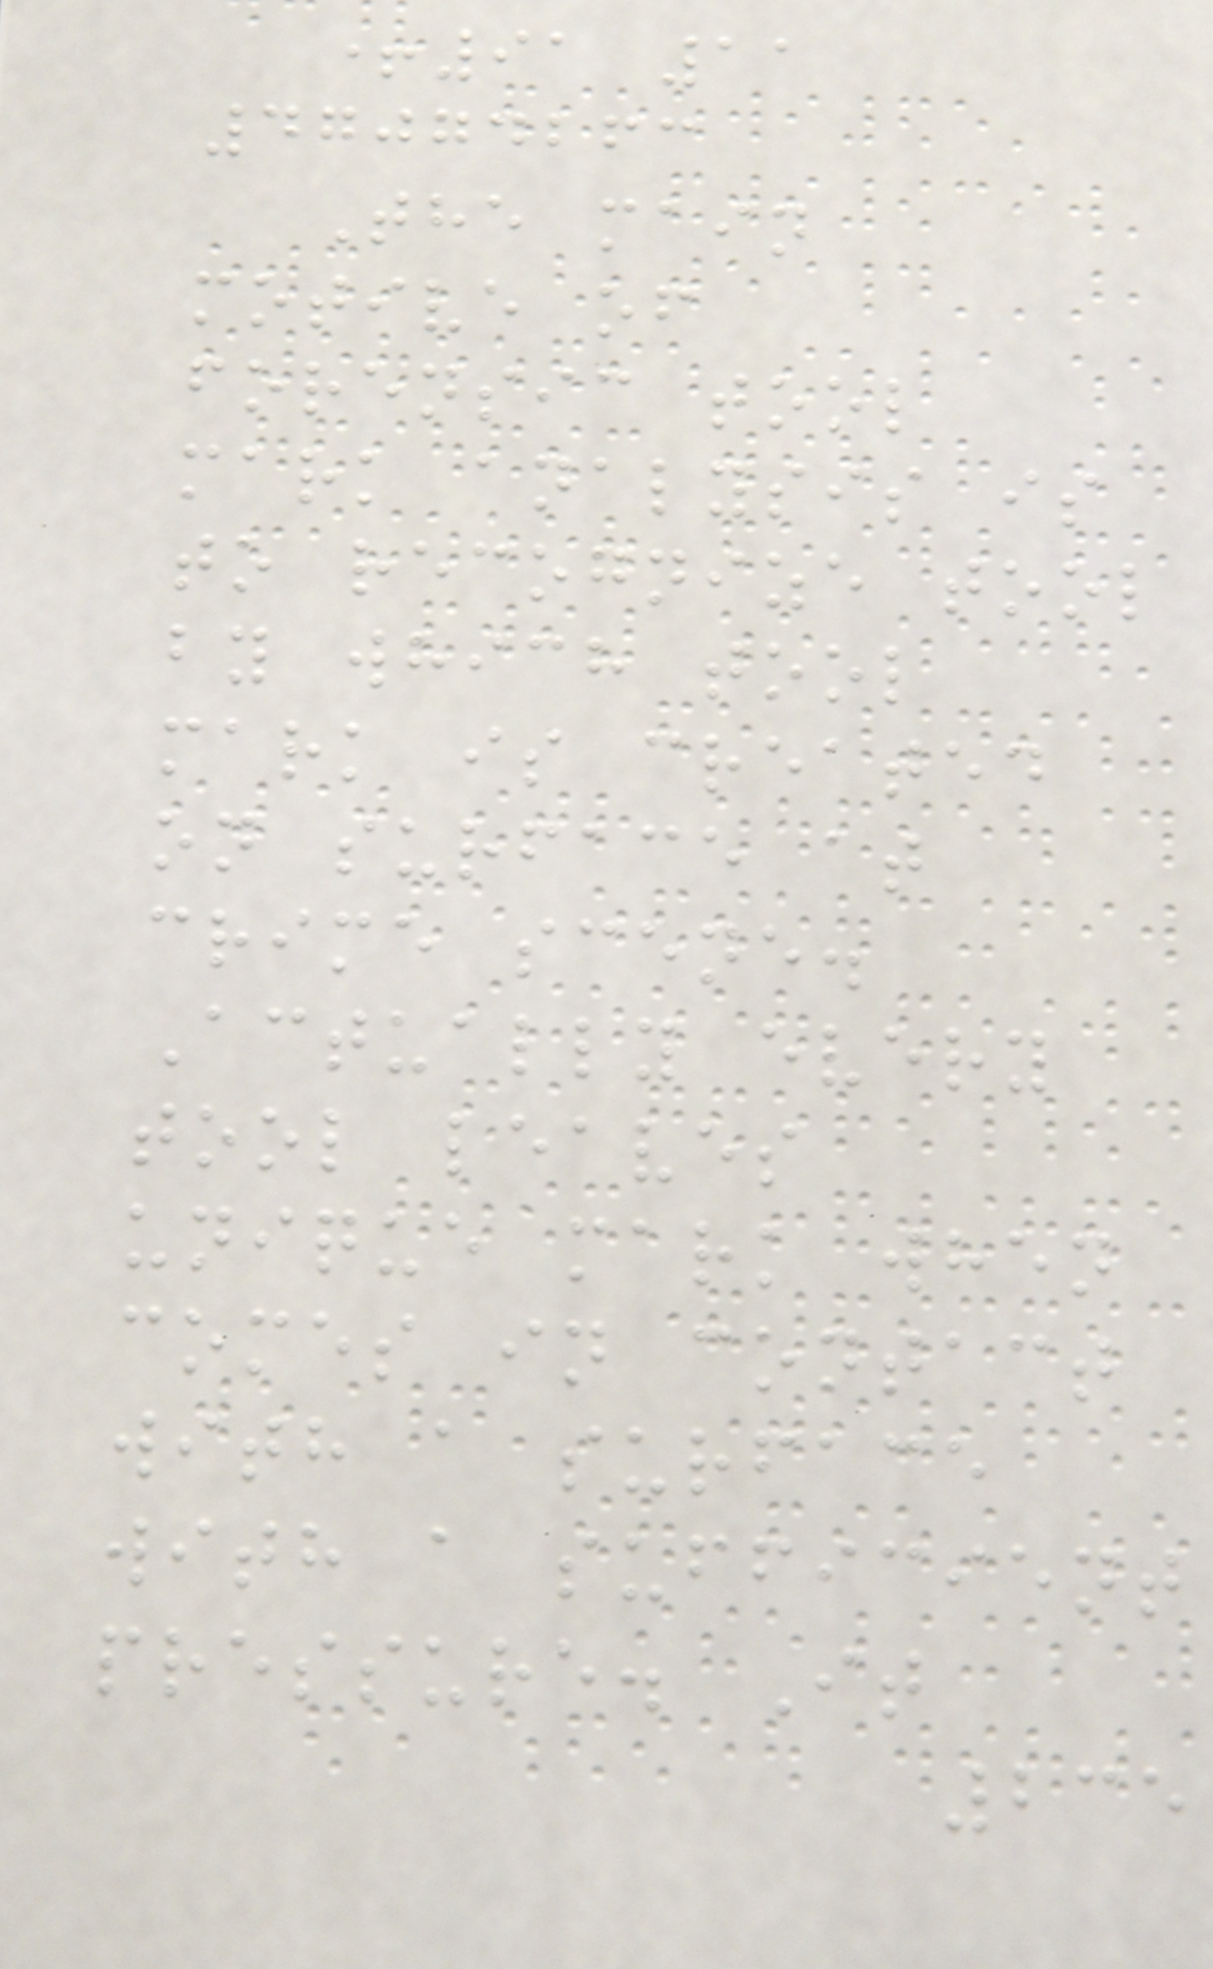+91 11
47074263
The main
motive of
forensic tool
mark analysis is
to recognize tool
by which tool
mark is created
on surface at
crime scene.
Actually every
tool leaves
unique mark when
comes in contact
with a surface
with a sufficient
pressure. It
235
